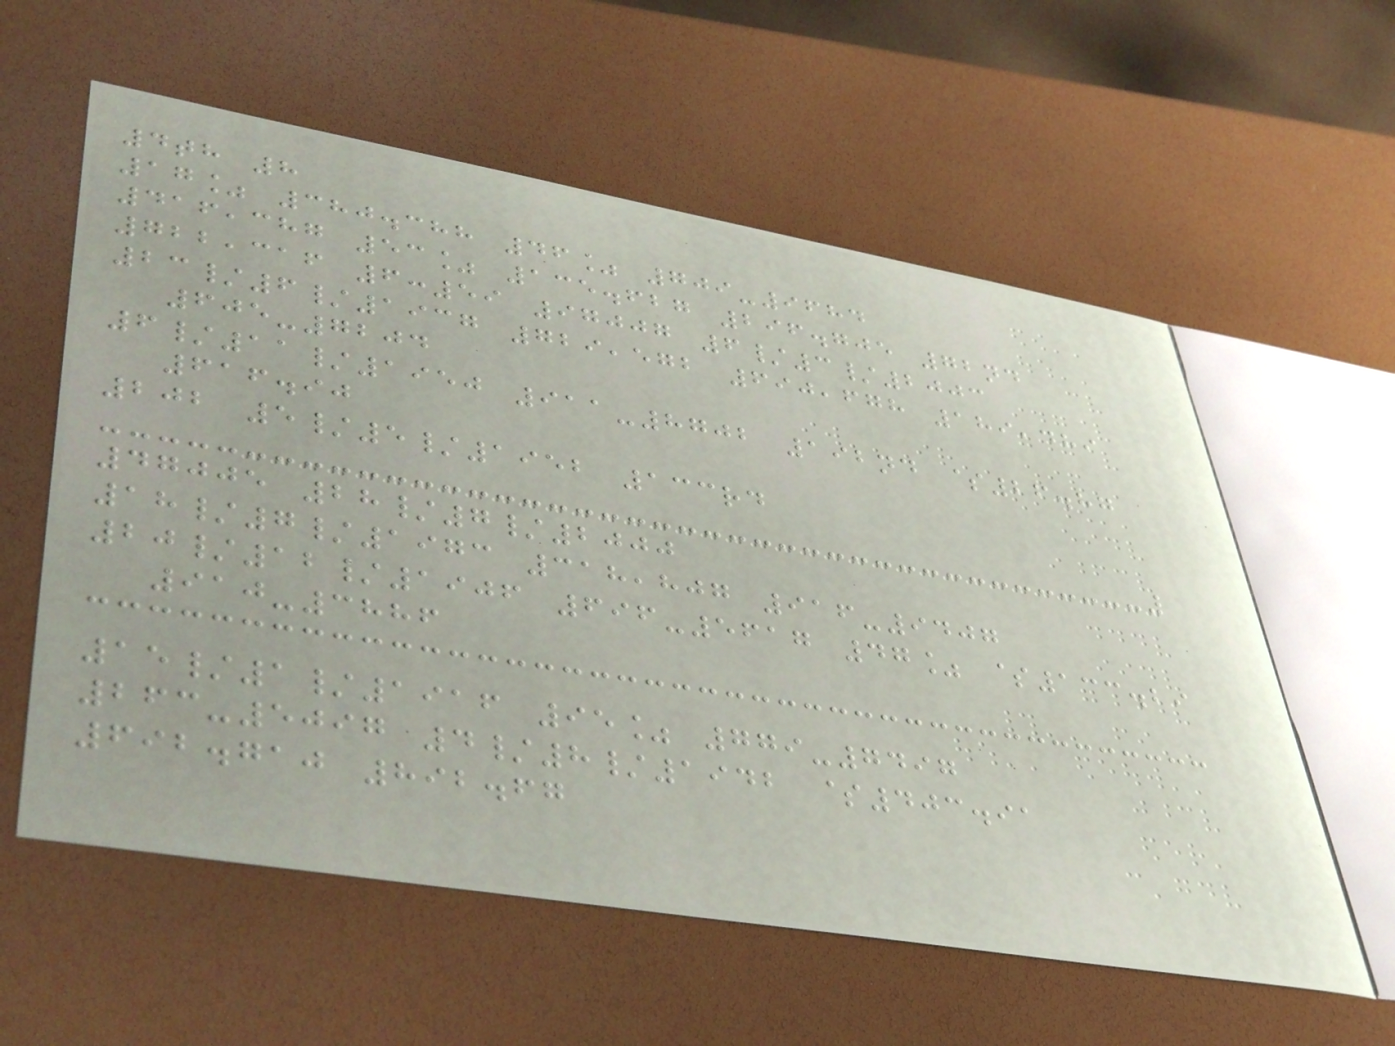4th 8
17% 380.388 46% 709-9684
416,387 53% 135.627 296.705 72nd
722,316 6:59 97007 6/3/2003
23/6/1937 729,572 690,678 189,489
605-7204
6/11/1950 911-8702 192nd $26.87
616.90
202 5/5/1952 133rd
47005 28/7/2000
18/7/1973 318,807 916-9407
20/12/1906 696-5617 47% $133.29
910-3886
15/1/1916 95% 779-7497
263-5097 4/8/1942 $403.91
692.710 892.67
